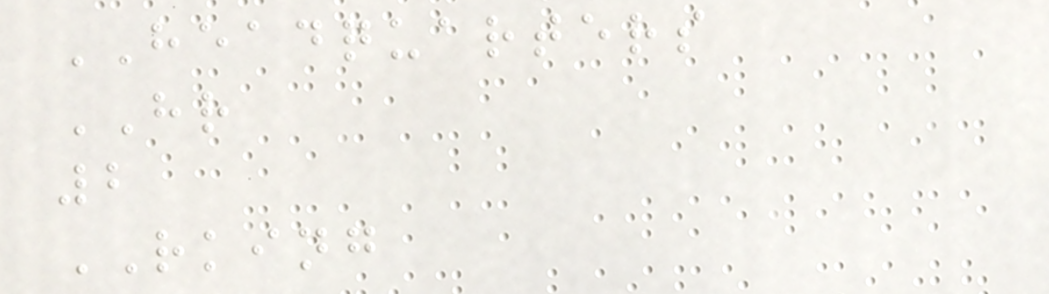HEADQUARTERS
HR
2
RKING
